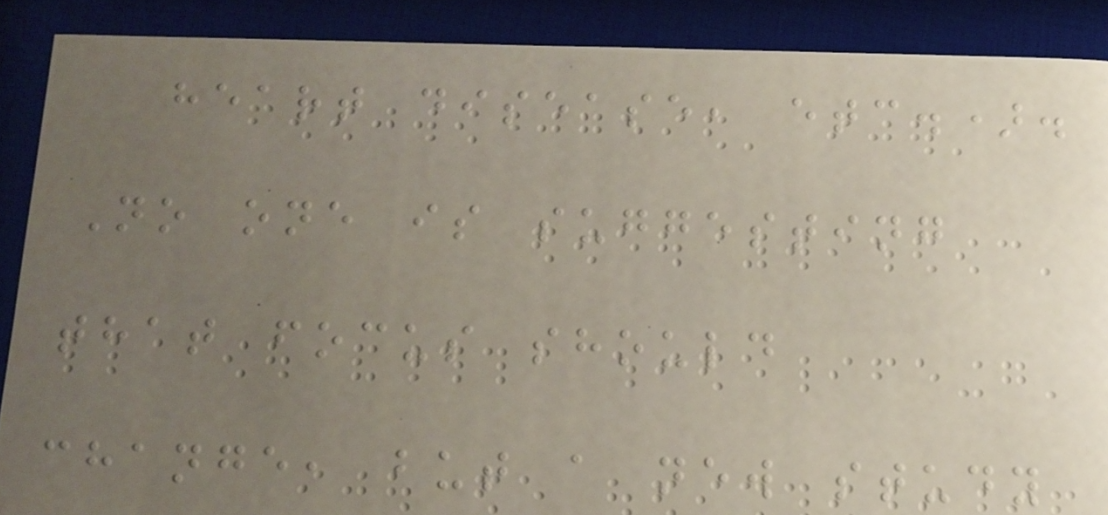heart disease, etc.).
No one is suggesting
that focus should
change, but a new study
